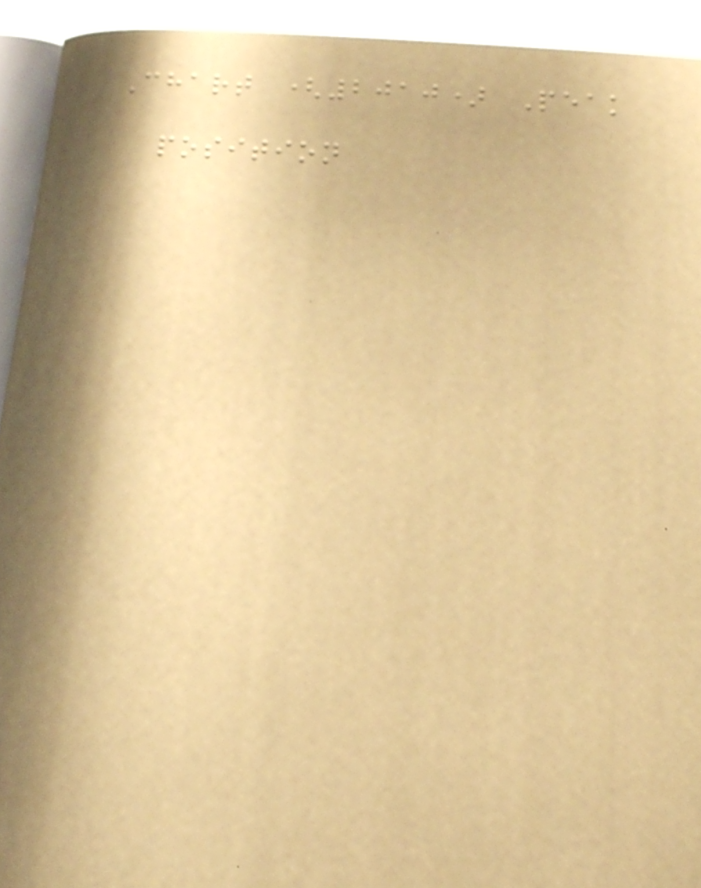Chart (2010) Peak
position
